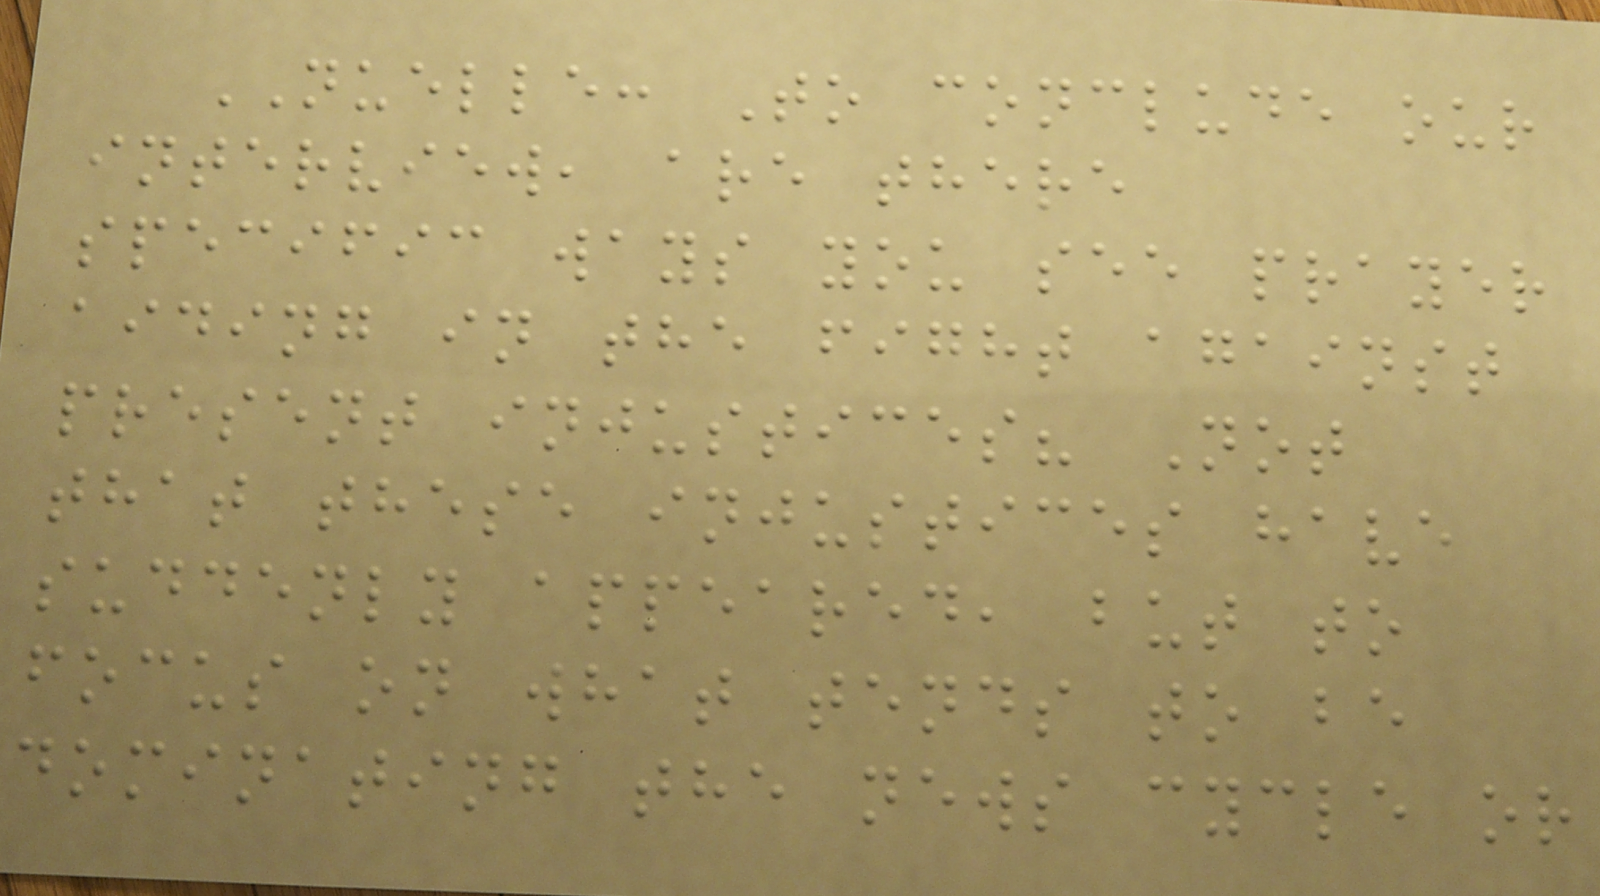NUELLE: To conclude our
interview, are there
specific ways you see prayer
aiding in the fight against
present injustices? Not
that these injustices have
suddenly appeared, but to
focus on what tends to be
dominating the news cycle or
